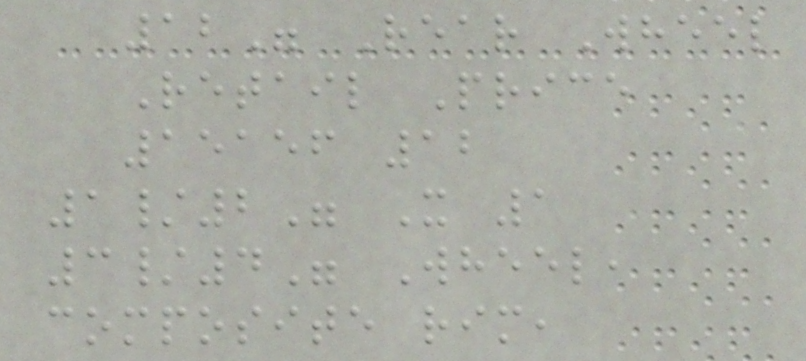12" Rear Wheel
Retail Price
15156 12
1/2" X 1
3/4" Wheel,
composite rim,
